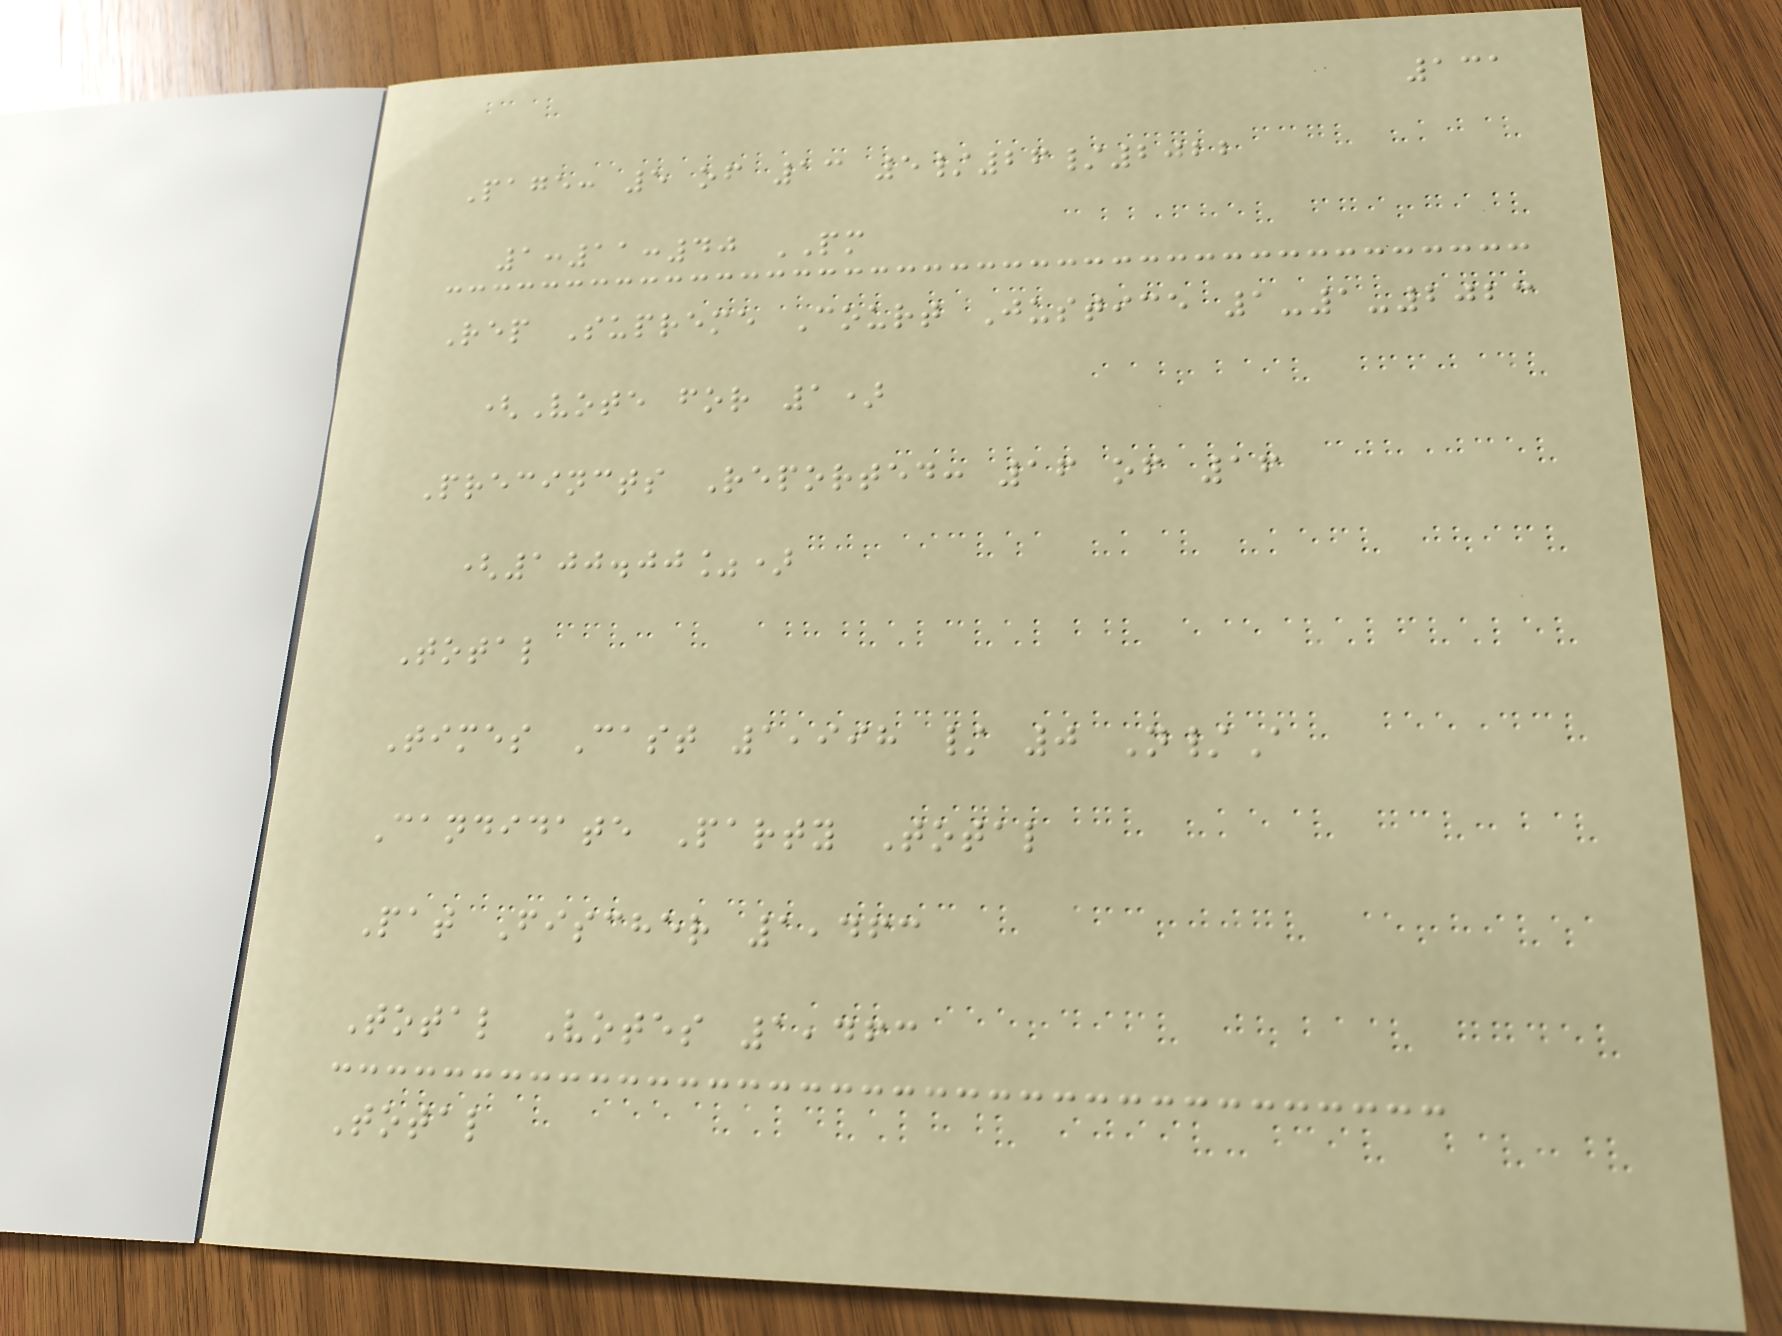131
Page: 5 of 13 5/26/2022
1:11:40 PM
Rep Supreme Court Justice 1-1-2023
(Vote for 1)
Precincts Reported: 16 of 16
(100.00%)
Total
Times Cast 1,998 / 0 N/A
Candidate Party Total
Pat Fischer 1,463
Total Votes 1,463
Total
